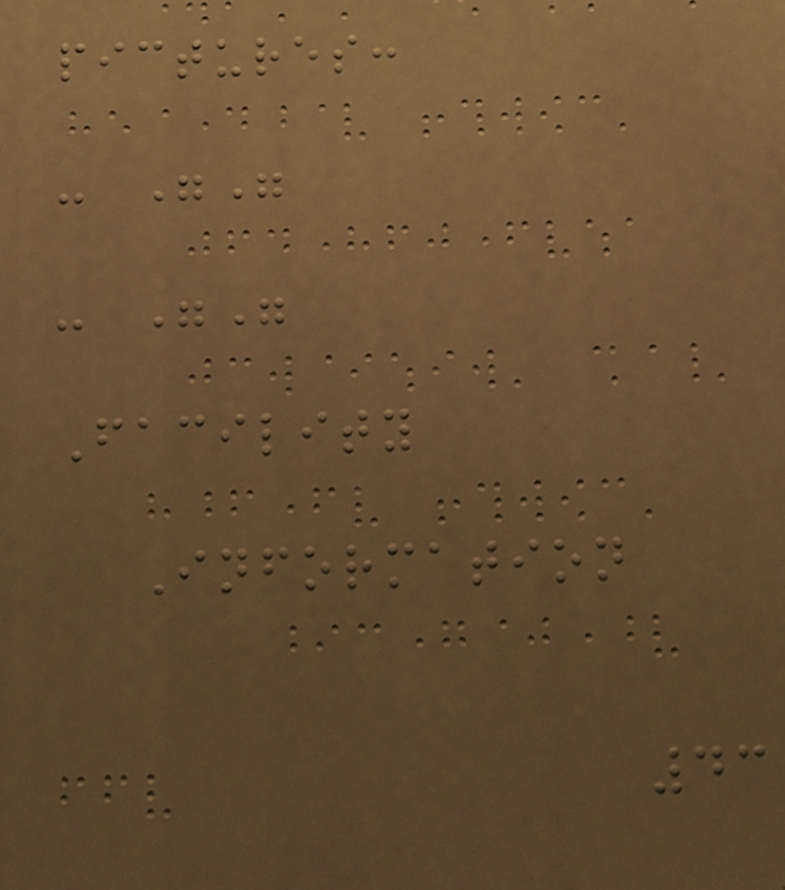pictures:
- ""
- ""
Facility
Information
43
